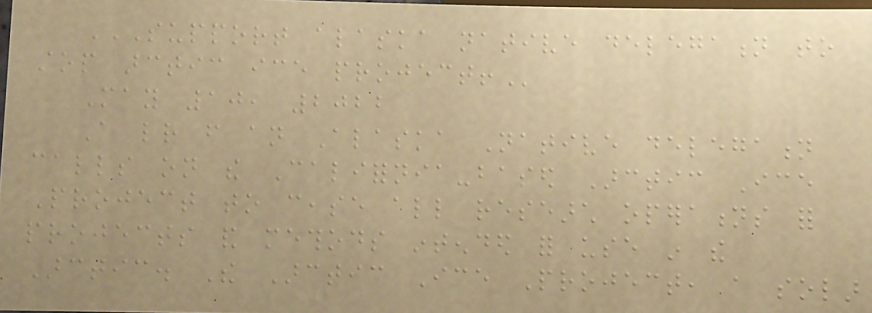SUPPORT ALASKA NATIVE DELEGATION TO
STOP ARCTIC ICE PROJECT!
May 10, 2022
A letter from an Alaska Native delegation
calls on the California-based Arctic Ice
Project to cease all research operations for
projects and methods intended for use in the
Arctic. The Arctic Ice Project, a solar
